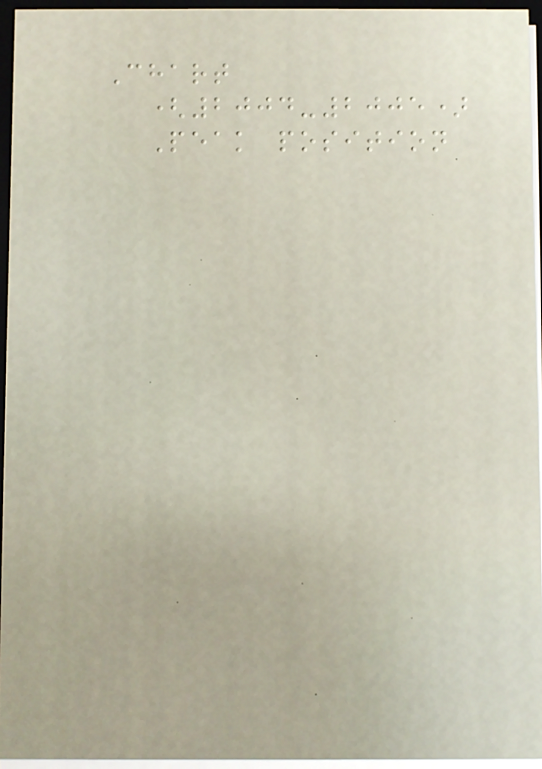Chart
(2004-2005)
Peak position
